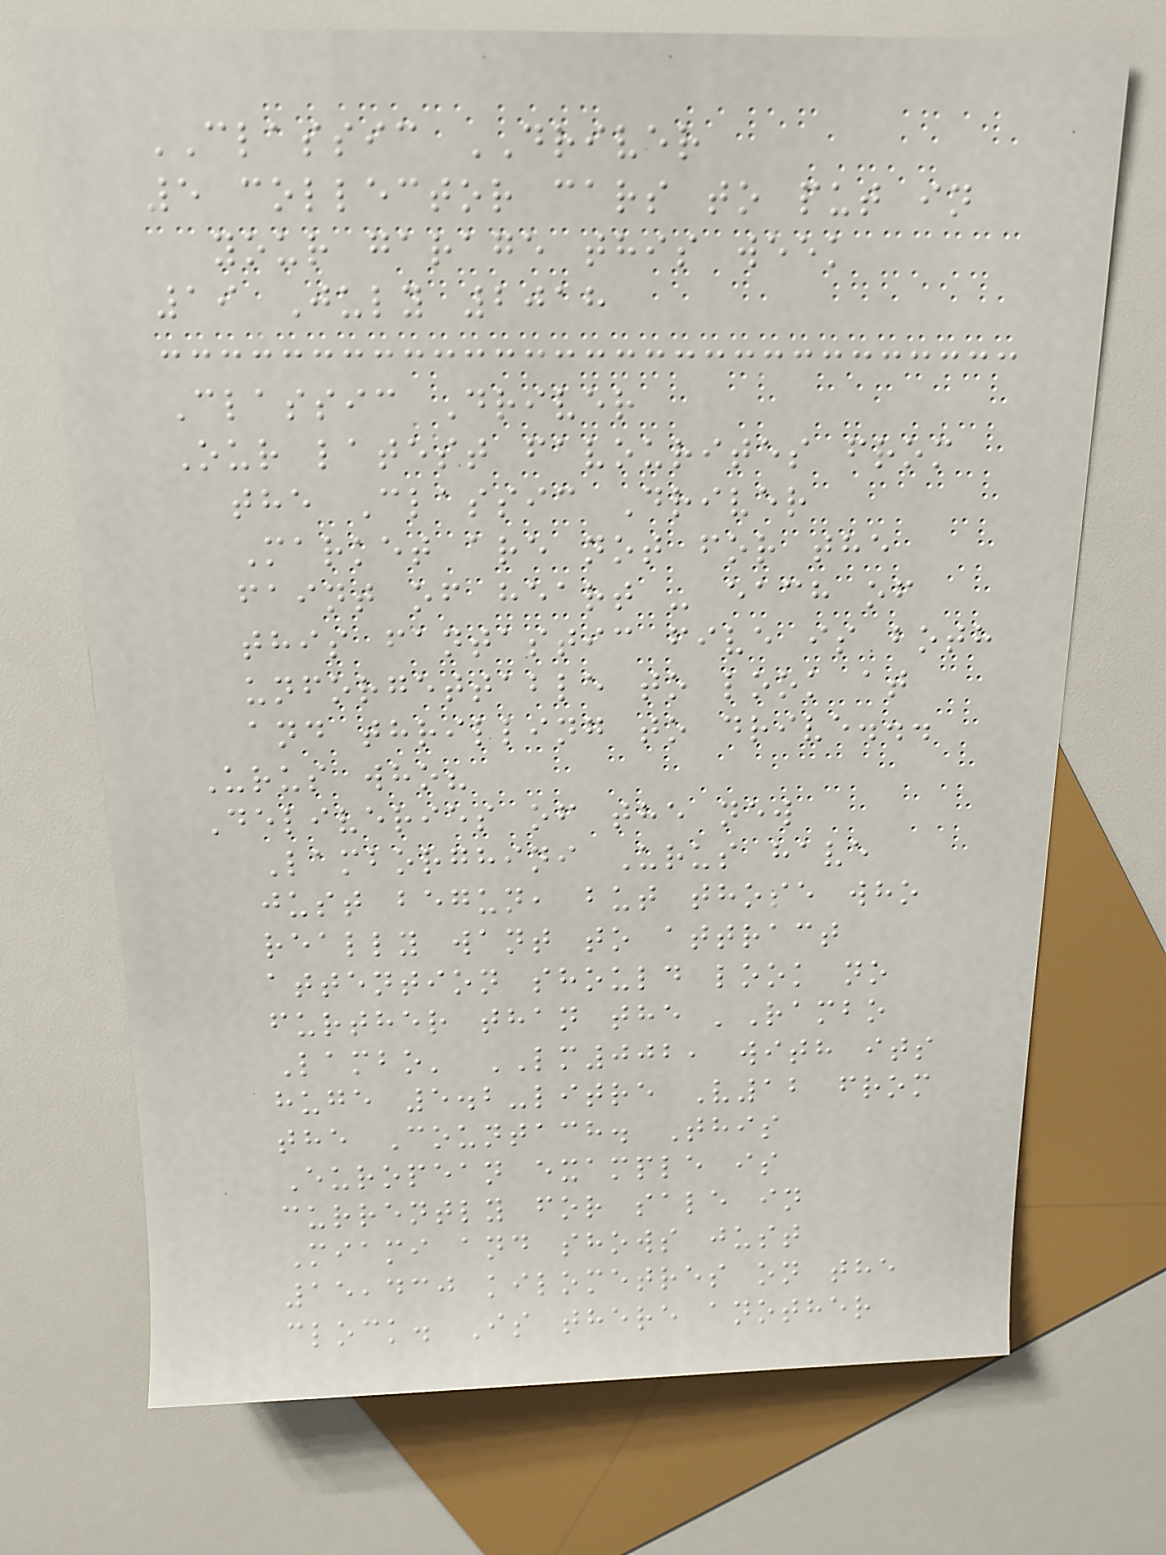CLASSIC DRIVER
5 collector cars to put in
your garage this week
19 July 2018
Classic Driver
Our latest favourites from
the Classic Driver
Market are not for the
faint of heart - each of
this fantastic five is both
unforgettable to look at
and thrilling to drive...
Urus who?
Deliveries of the new
Lamborghini Urus have
just begun, but those who
really want to attract
attention should look no
further than the 'Rambo
Lambo' LM002, with its
huge 5.2-litre V12 from
the Countach. This
European example is
currently for sale in
Miami and shows just
15,430 kilometres on the
clock. Is there another
